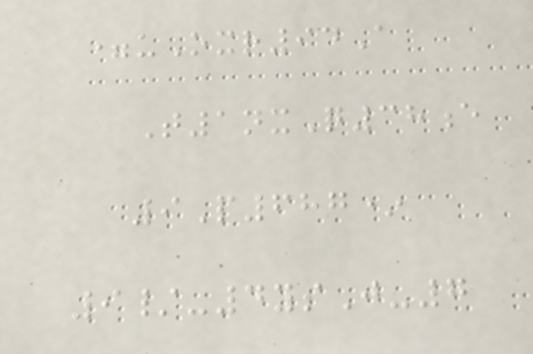=uOxr94A
T1nxQ38e
9P687*
9/-4ysJ-7
